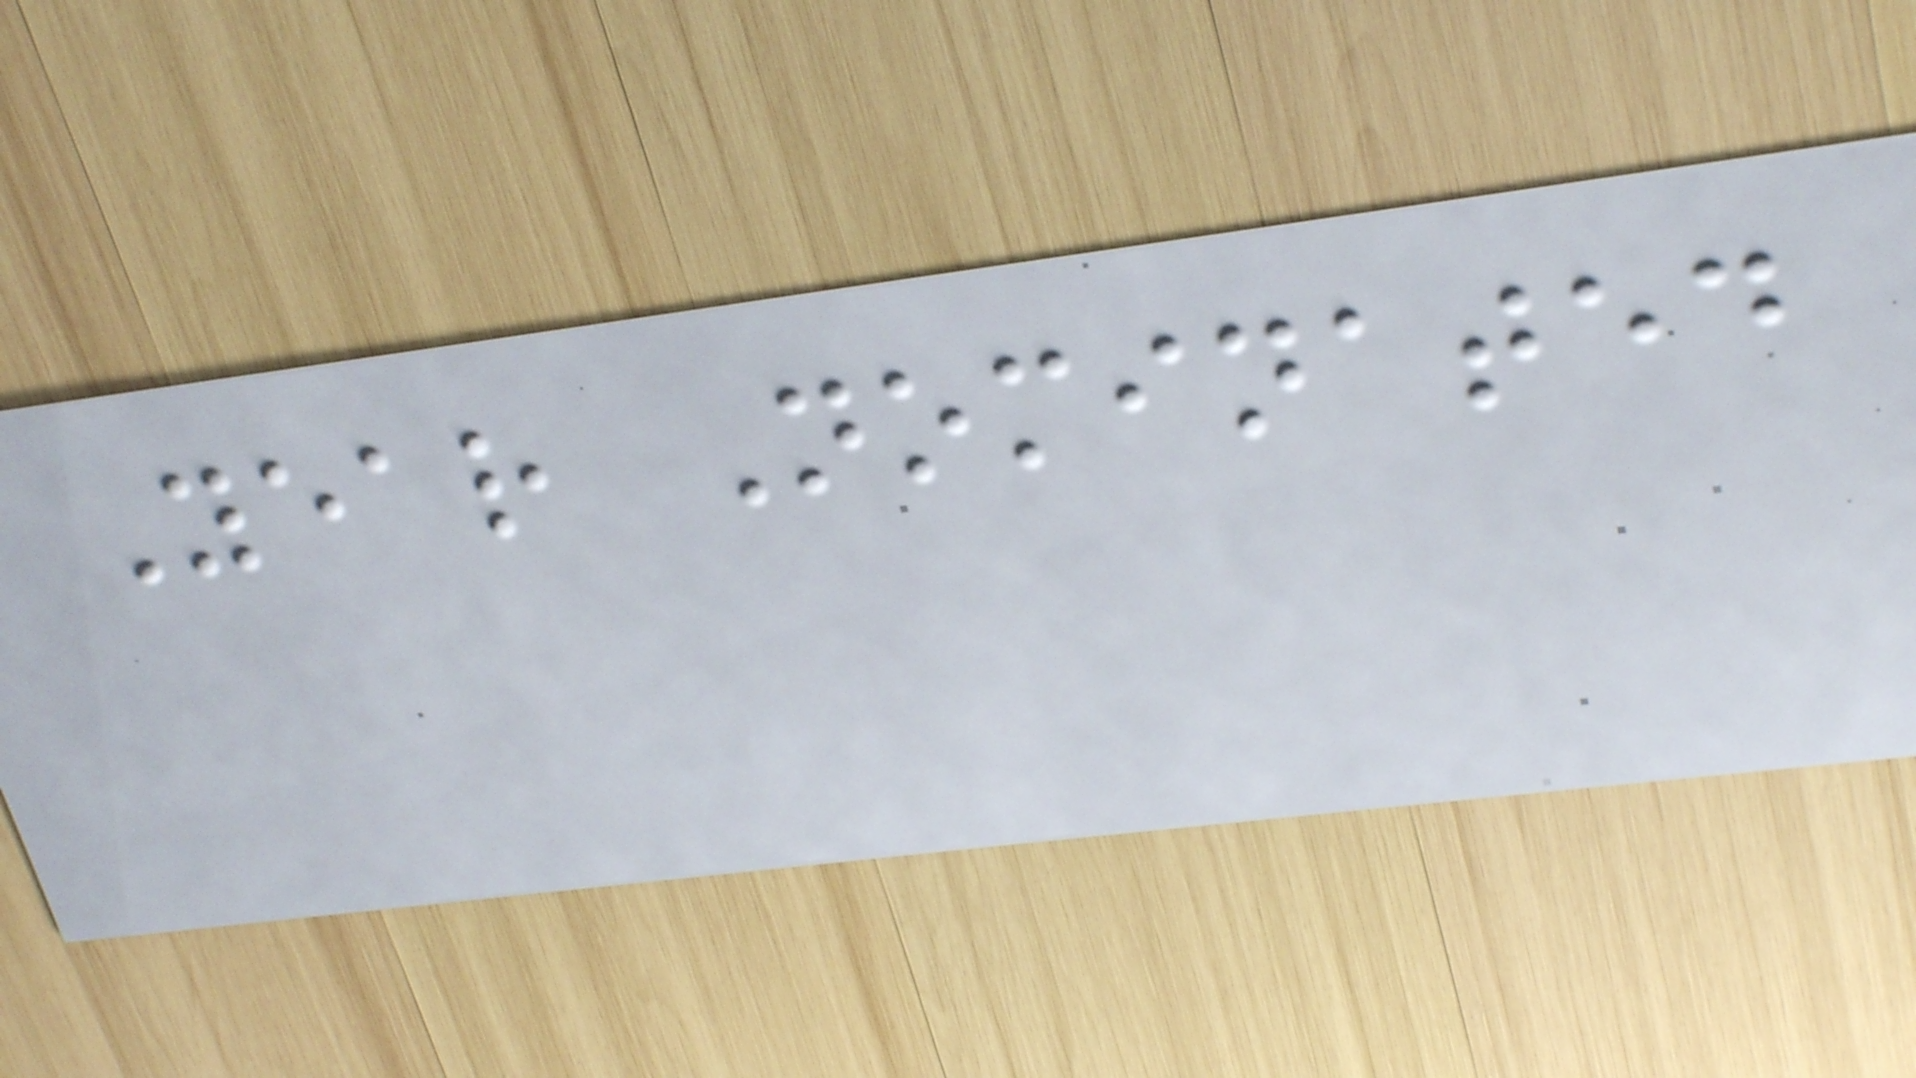Year Nominated
